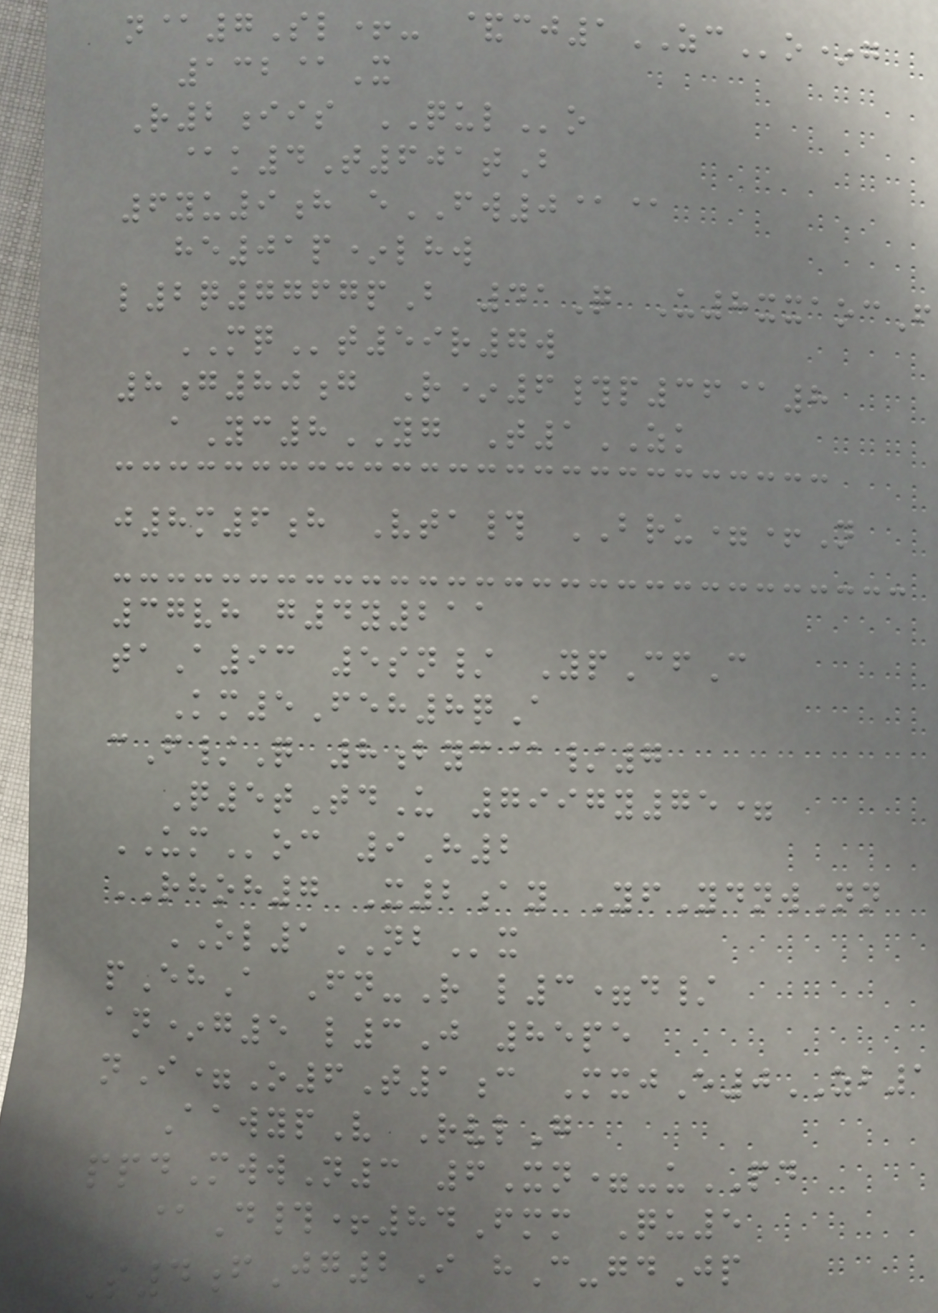n@7Sl+- &cj1ZCo*g
132@X
R2iis QULo
@k4T601tB
6yu9h eFW0@@
he01p*lhw
l2q7767pB 41Q U8xxaocF
MQt59r7w
8g80g R*6#p36@8
aYc8YG T1ZK
j8m6h Vta# BRU=+N
37vh g4y211
taA93 5sn/ YpCfC
Km5Feh8qA
cF/Q 8byc@/7
Q5tTdU 7997y75=
UMoc 9H2
RHOH7 X2ay YfYdnwNn
OL1NBx
pEhA Fn-R l3=d/
an*g5 l3J 85pe
nI=O6T1c MxjE0ZB1
AawypV RvlG
ppdMwwN3 6Xn=-uPD
@D#+84Fmm Qu5
S4fJg2I hC-gdJp
